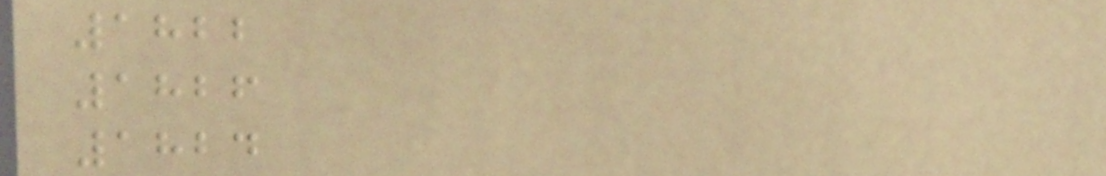1822
1826
1824
